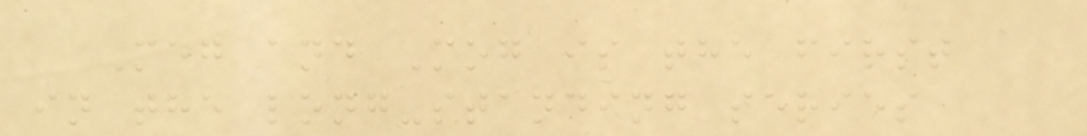Meg and Mog is the first
in the long-standing series
